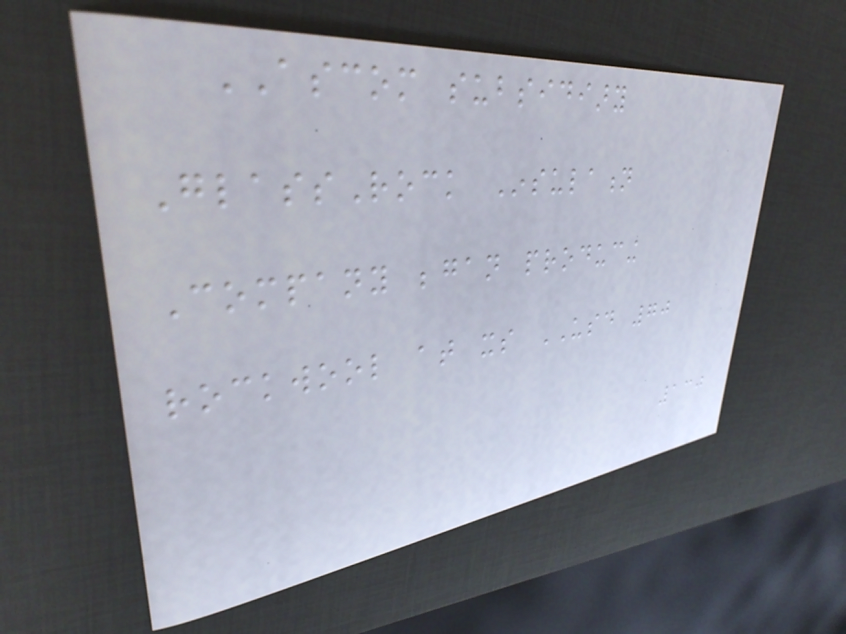ASCOM subsidiary
GlassRock Insulation
Company began producing
rockwool at its USD 70
130
